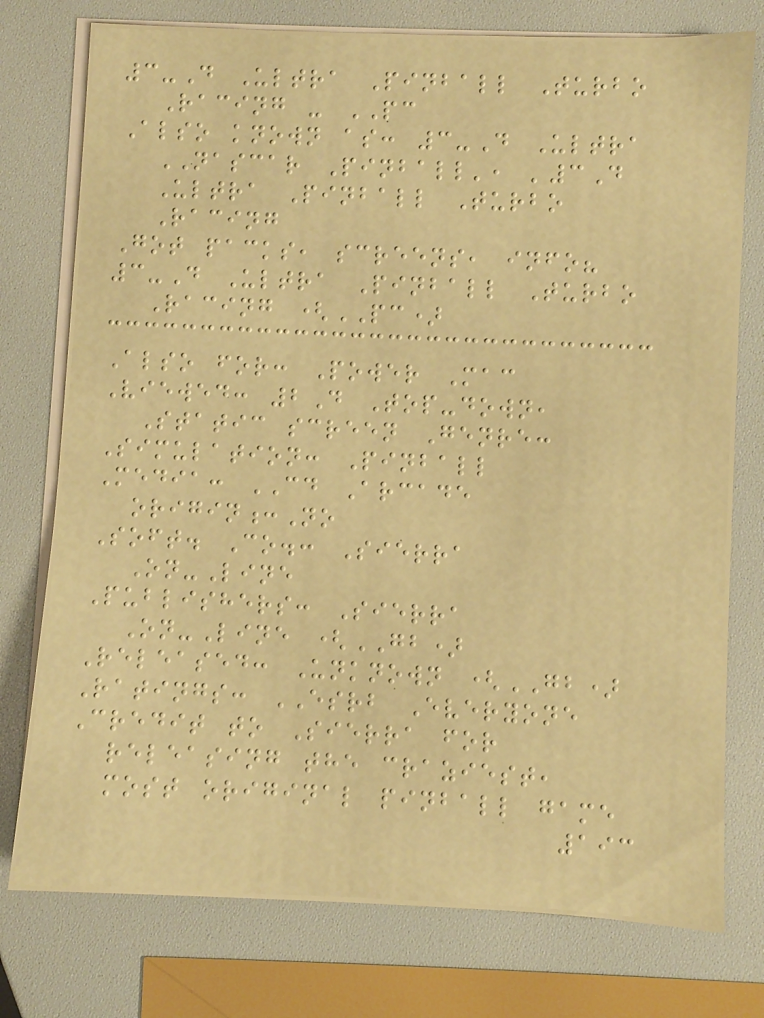3-D Ultra Pinball Turbo
Racing - PC
Also known as: 3-D Ultra
NASCAR Pinball', '3D
Ultra Pinball Turbo
Racing
Got packs, screens, info?
3-D Ultra Pinball Turbo
Racing (PC)
Also for: Power Mac
Viewed: 2D Top-down,
Static screen Genre:
Simulation: Pinball
Media: CD Arcade
origin:No
Soft. Co.: Sierra
On-Line
Publishers: Sierra
On-Line (GB)
Released: Unknown (GB)
Ratings: ESRB Everyone
Credit to Sierra for
releasing the craziest,
most original pinball game
193
